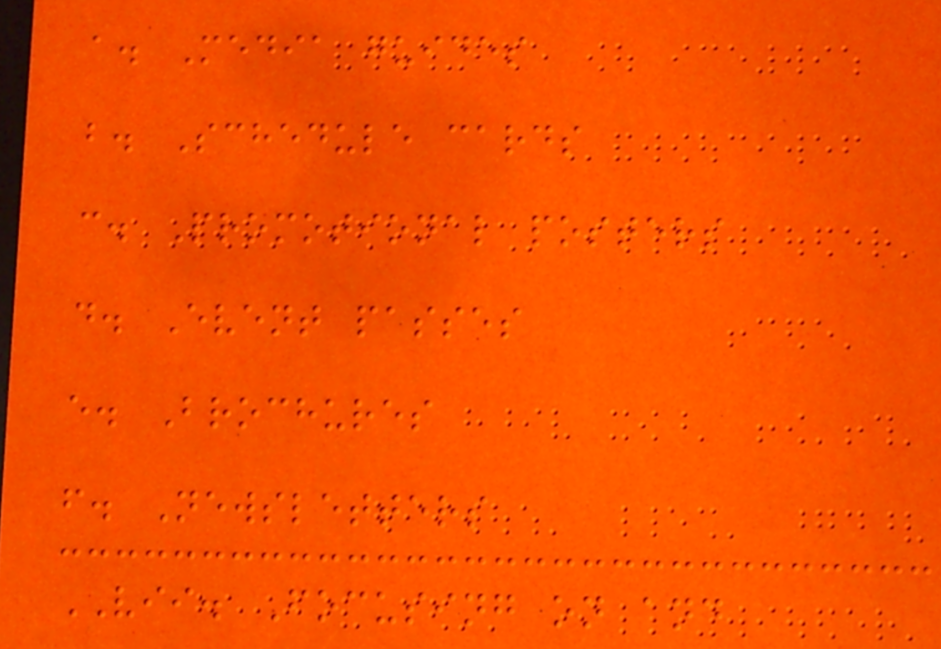a. Media guides
b. Schedule cards
c. Promotional posters
d. Event passes
e. Brochures
f. Newsletters
VII. Focusing on and
